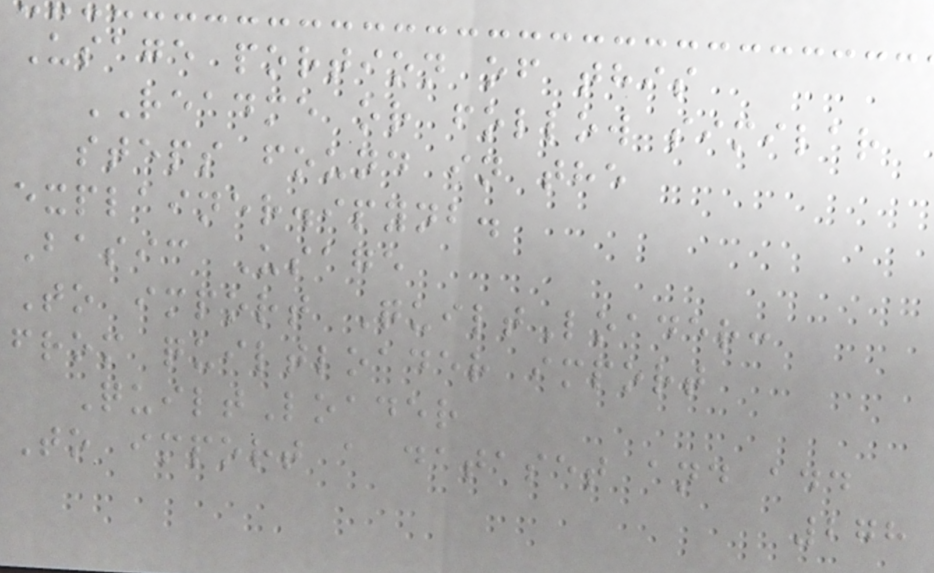Usage portion of this
README or follow similar
steps found in the
explainer.ipynb.
Basic Usage
To import QuiltLoader:
from quiltloader import
QuiltLoader
To import a dataset and add
278
